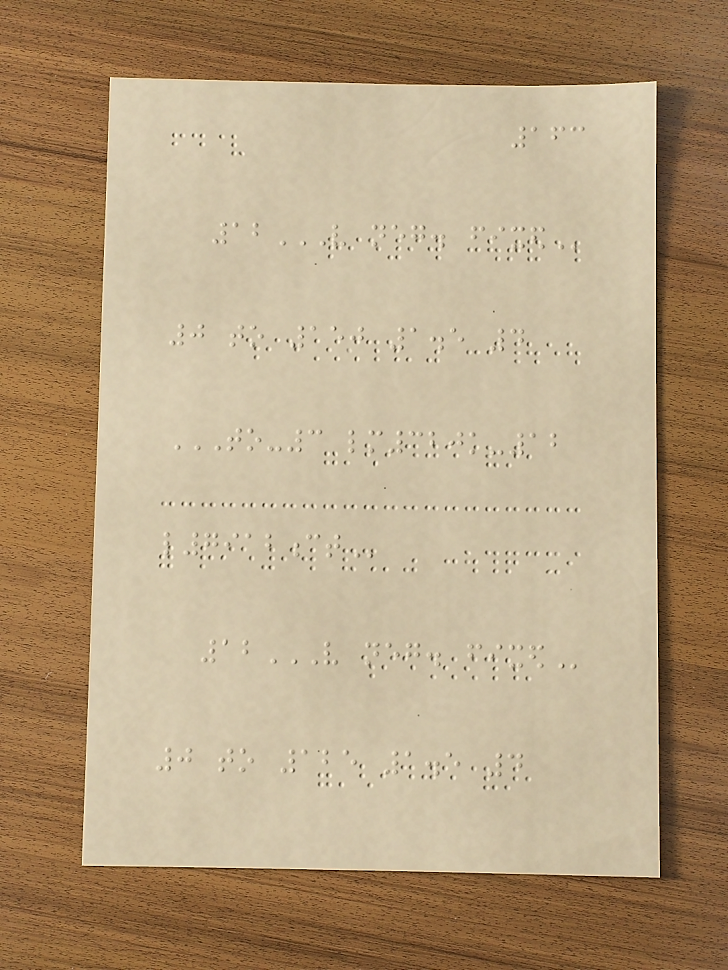163
12V NEG. FIXED
0 to 150 1.5 4
TO-3 LM320K-12
L7912CT
12V NEG. FIXED
0 to 125 1.5 4
